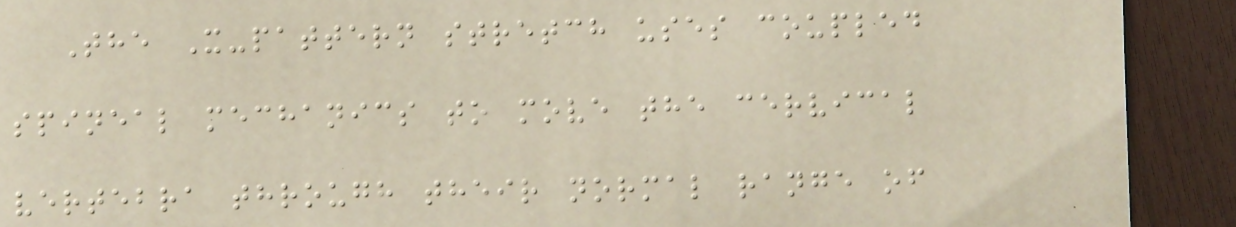The X-pattern stretch uses coupled
spineal mechanics to move the cervical
vertebra through their normal range of
